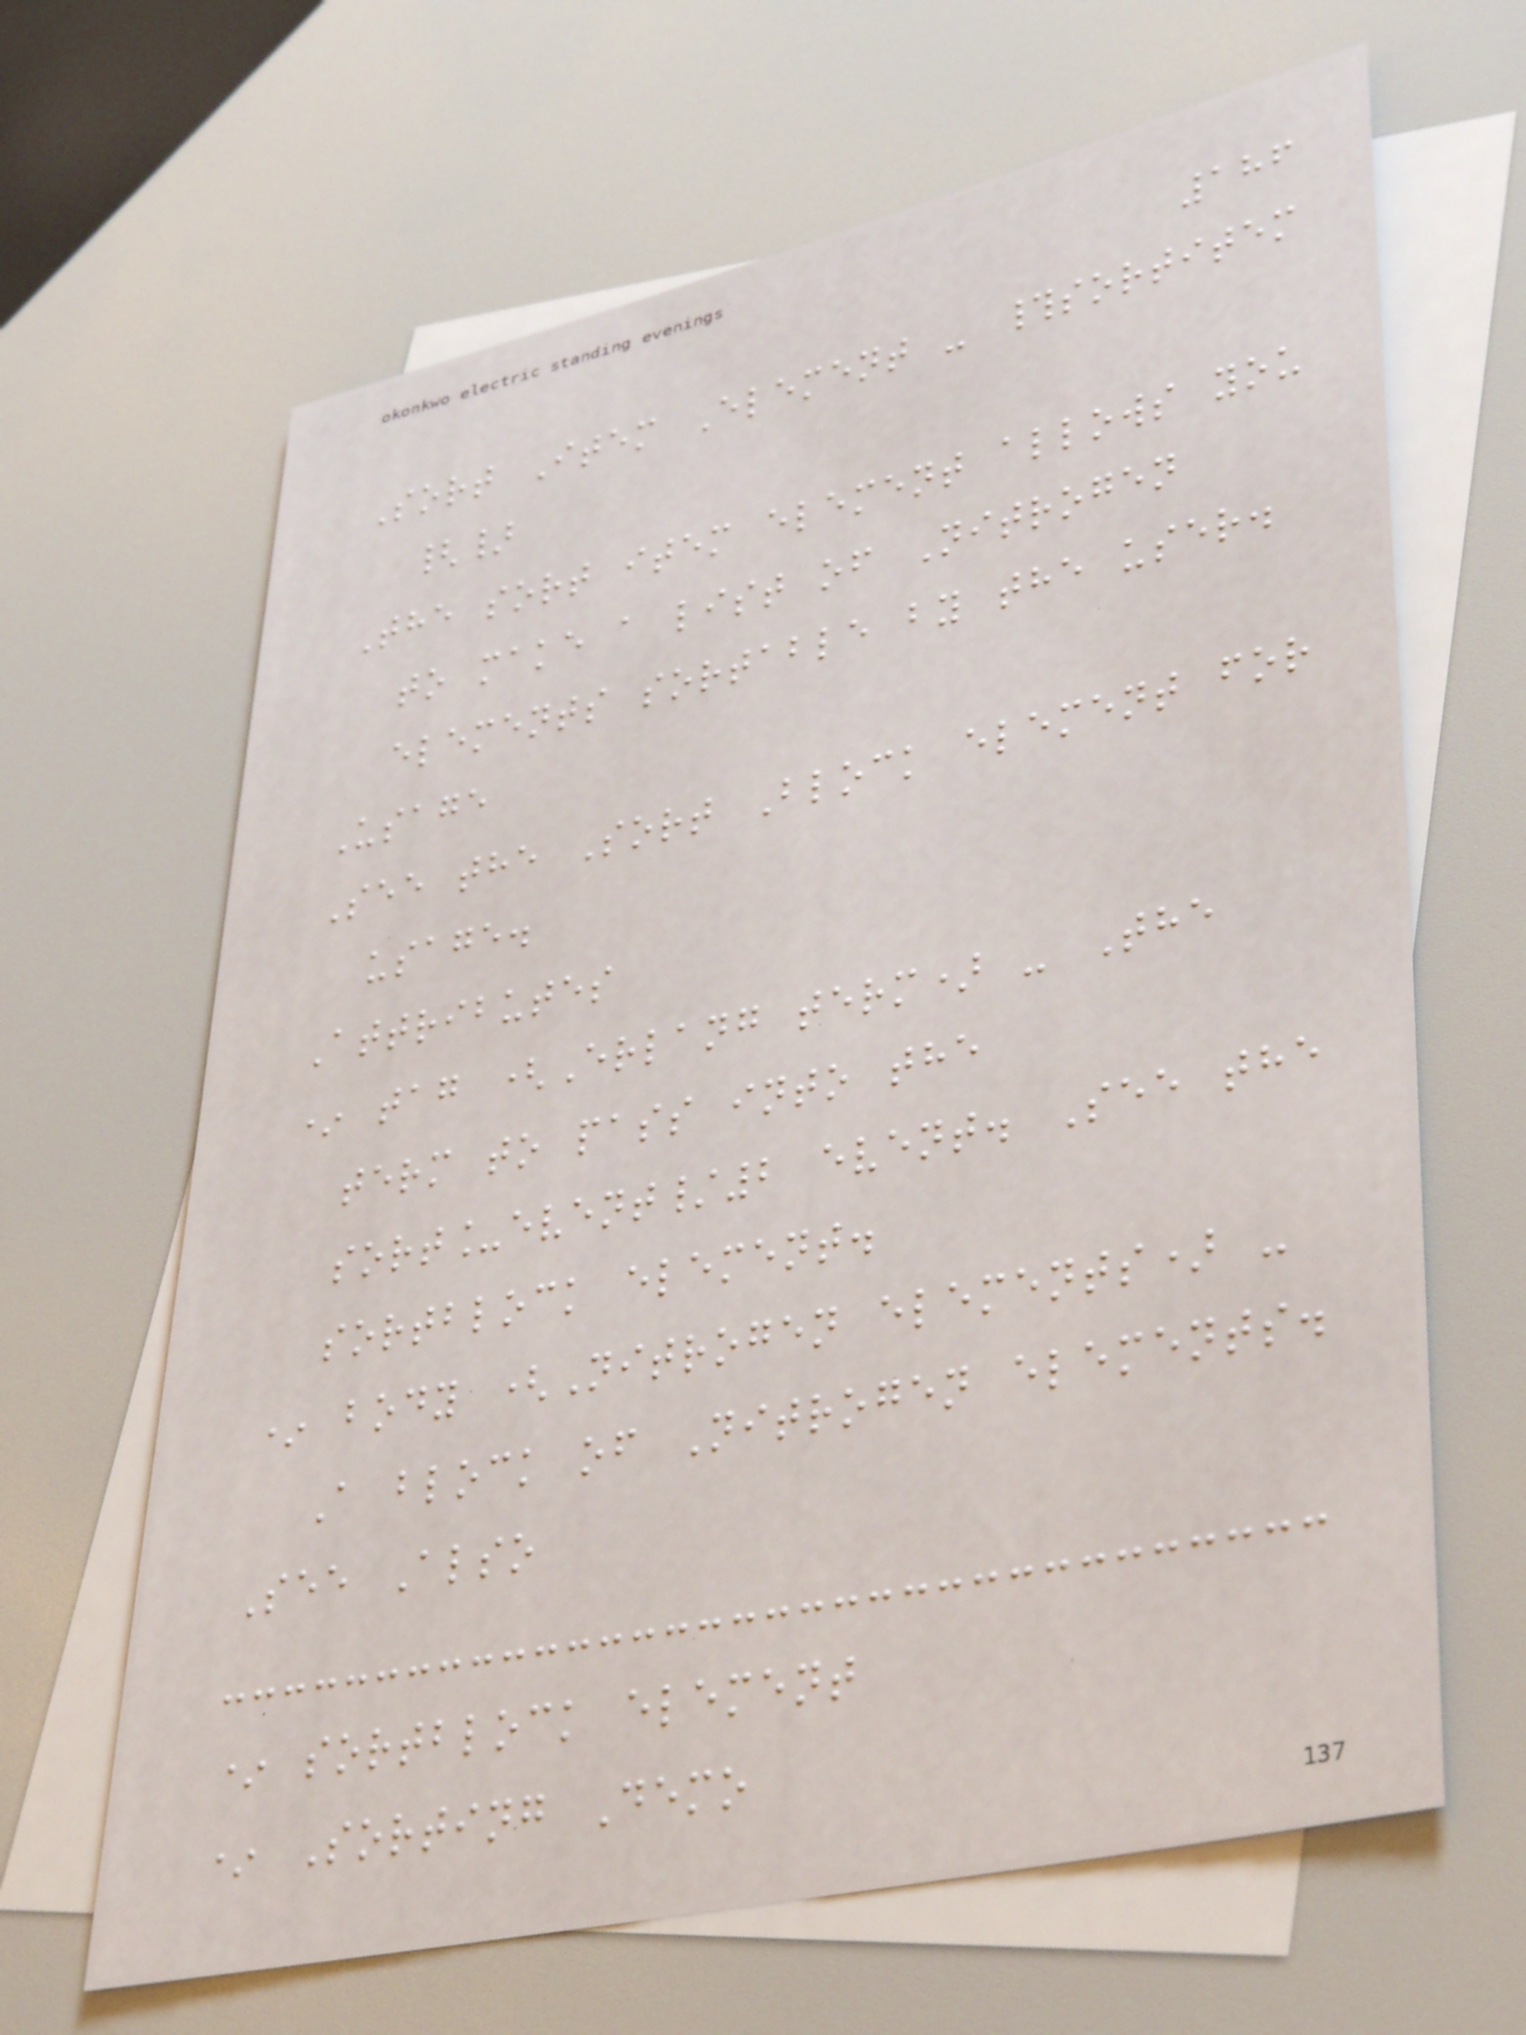186
Sort Item Element - #sortitem
{}
The sort item element allows you
to make a list of Nitrogen
elements sortable by the user.
Usage
See the Sort Block element for
usage.
Attributes
* tag (Erlang term) - The
term to pass into the
sort_event/2 event. See the
sortblock element.
* body (Nitrogen elements) -
A block of Nitrogen elements.
See Also
* sortblock element
* Sorting Demo
